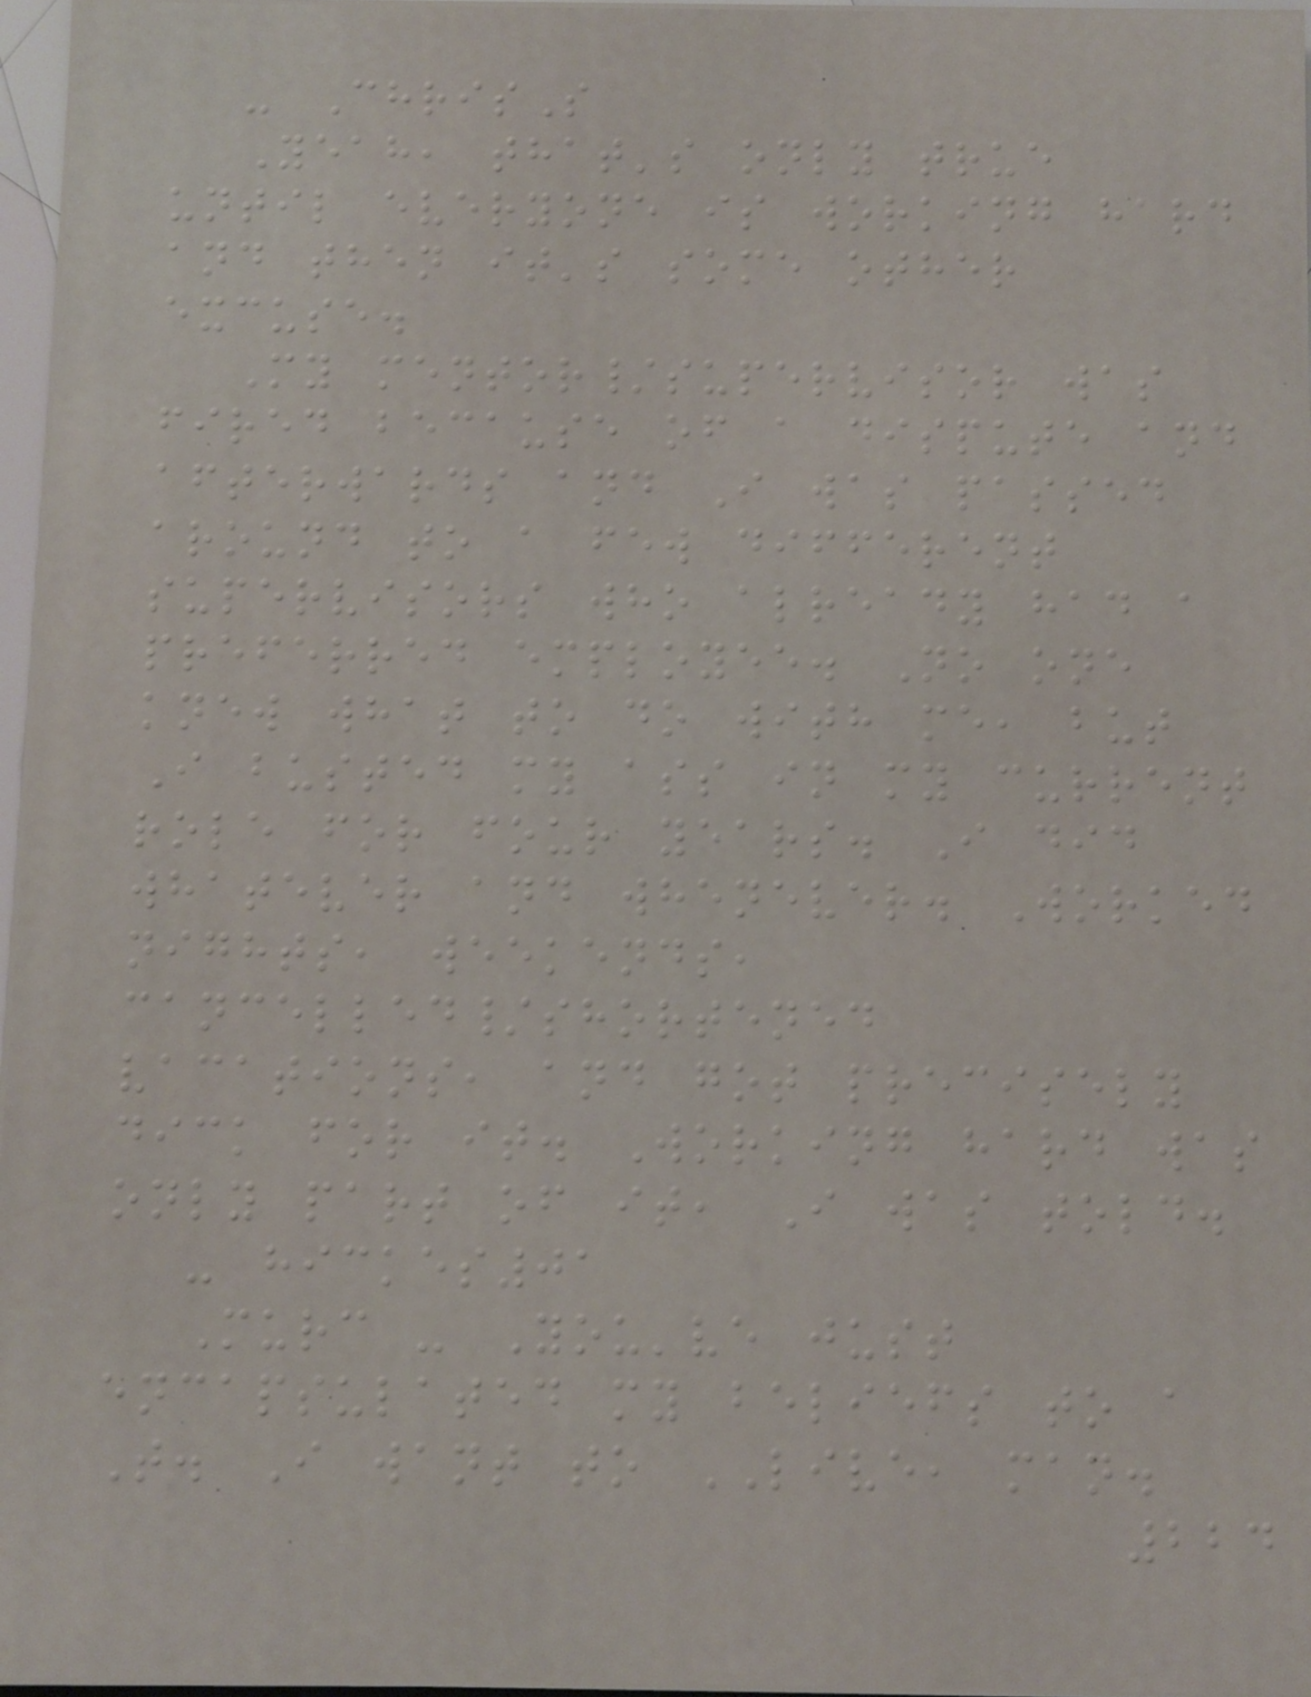- ChrisS
Yeah, that's only true
until everyone is working hard
and then it's some other
excuse.
My mentor/supervisor was
fired because of a dispute and
afterwards and I was passed
around to a few different
supervisors who already had a
preferred employee. No one
knew what to do with me, but
I busted my ass in my current
role for four years. I did
whatever and whenever. Worked
nights, weekends,
cancelled/shortened
vacations, and got precisely
dick for it. Working hard was
only part of it, I was told.
- hickes01
Murc - You've just
encapsulated my beliefs to a
T. I want to LIVE, man.
224
